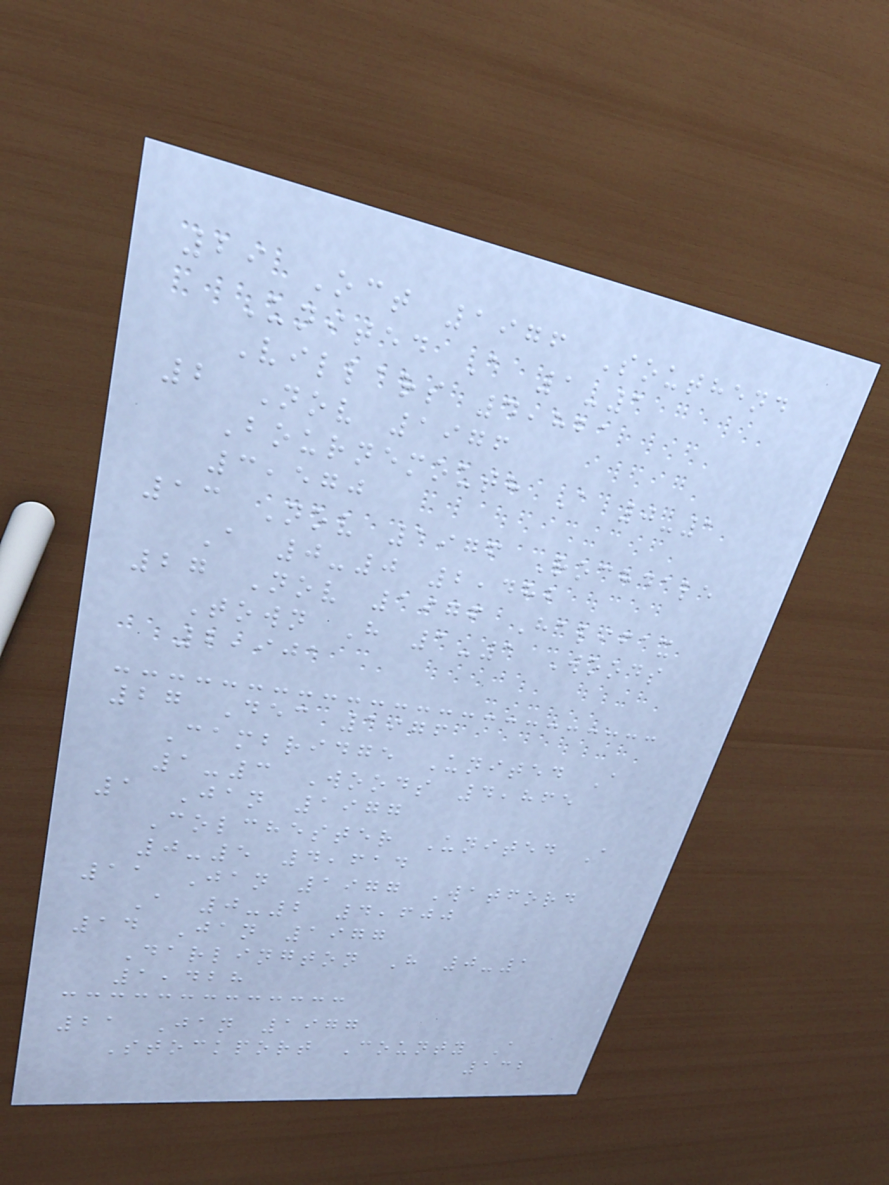29 Oct 1976 Southend
United A 1-1
Villars 4,821
2 Nov 1976
Bournemouth A 0-1
3,570
13 Nov 1976 Rochdale
A 0-0 2,482
27 Nov 1976 Halifax
Town H 1-1 Woods
2,901
27 Dec 1976
Cambridge United A
1-3 Woods 4,865
1 Jan 1977
Colchester United A
0-5 4,614
11 Jan 1977 Watford
A 0-2 4,600
14 Jan 1977
Darlington H 0-1
1,428
21 Jan 1977
Stockport County A
132
